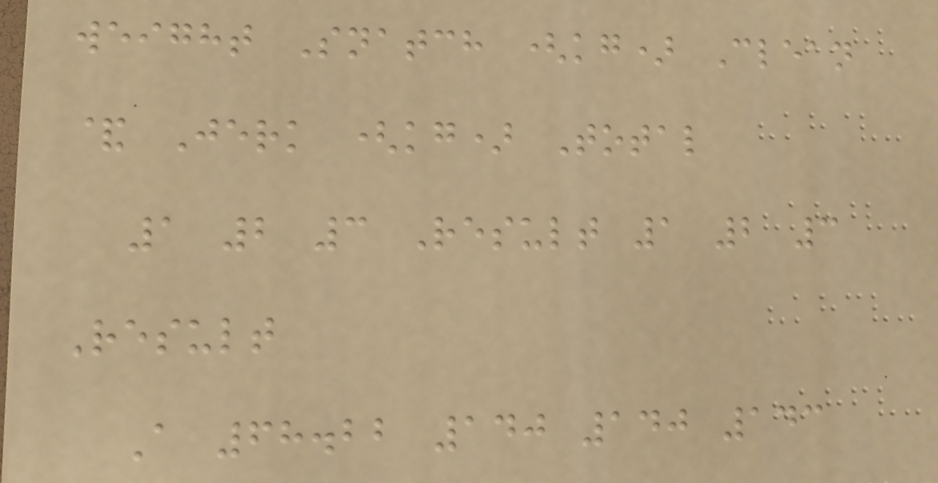weight Snatch (kg) Clean
& Jerk (kg) Total
1 2 3 Result 1 2 3
Result
A 68.22 140 140 143
